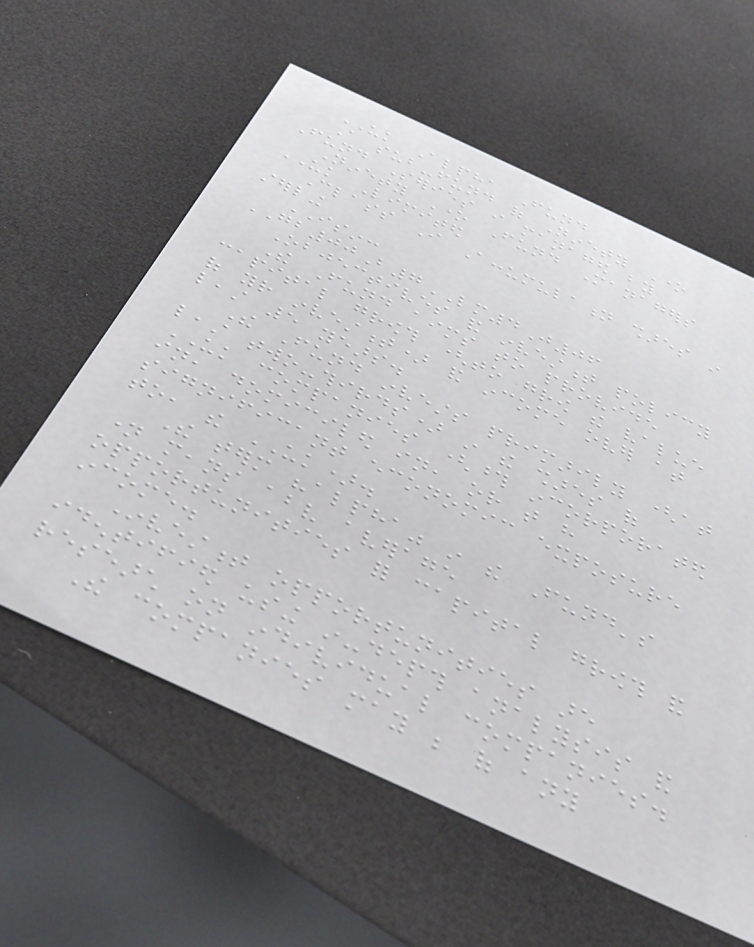UK Alpha Fund
A sub-fund of Ninety One
Fund Series i managed by
Ninety One Fund Managers
UK Limited
Class I Accumulation shares in
sterling
ISIN:
GB00B7LM4J06
Objectives and investment policy
The Fund aims to provide
capital growth (to grow the value
of your investment) and income over at
least 5 years.
The Fund invests primarily (at
least two-thirds) in the shares of
UK companies (those incorporated
in, domiciled in, or that have
significant economic exposure
to, the UK).
The term "alpha" in the Fund's
name means above average
opportunities for capital growth and
income.
Investment opportunities are
identified using in-depth analysis and
research on individual companies.
The companies may be of any
